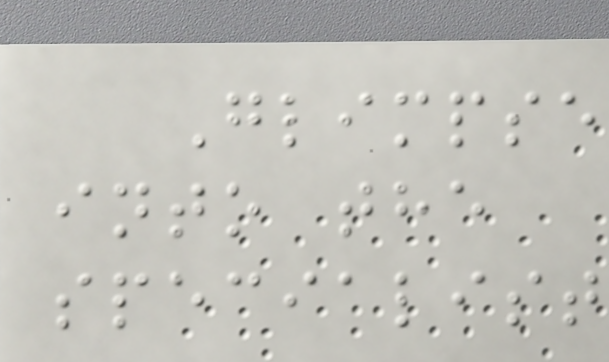Glimpse
into the
specialist
